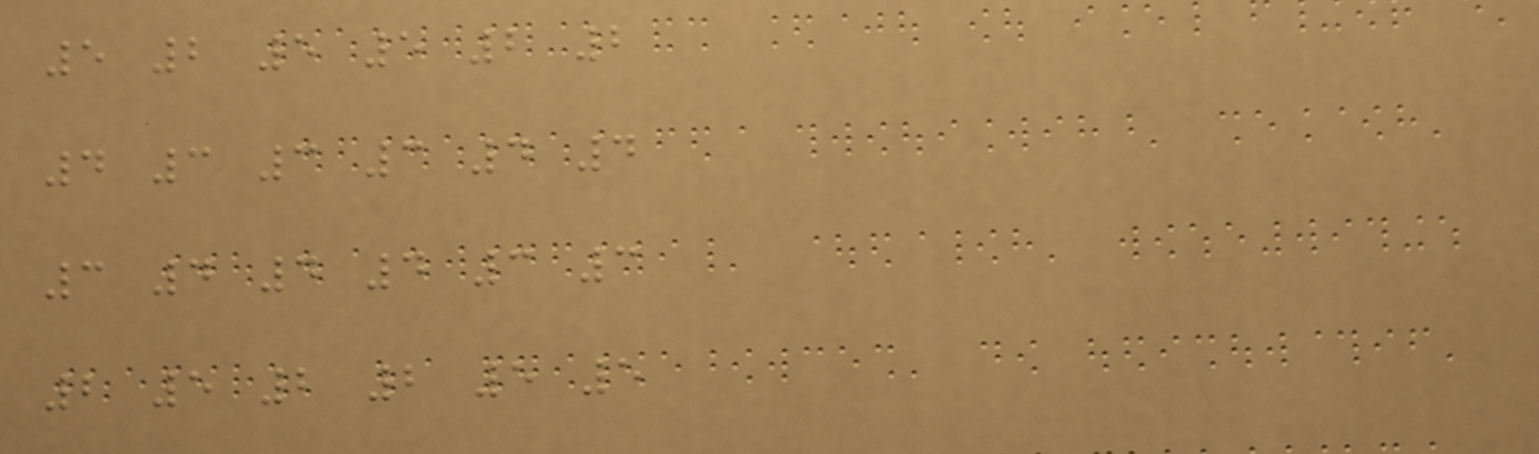5 2 5 5 2 2
4 3 3 3 4 4
3 4 4 4 3 3
2 5 2 2 5 5
